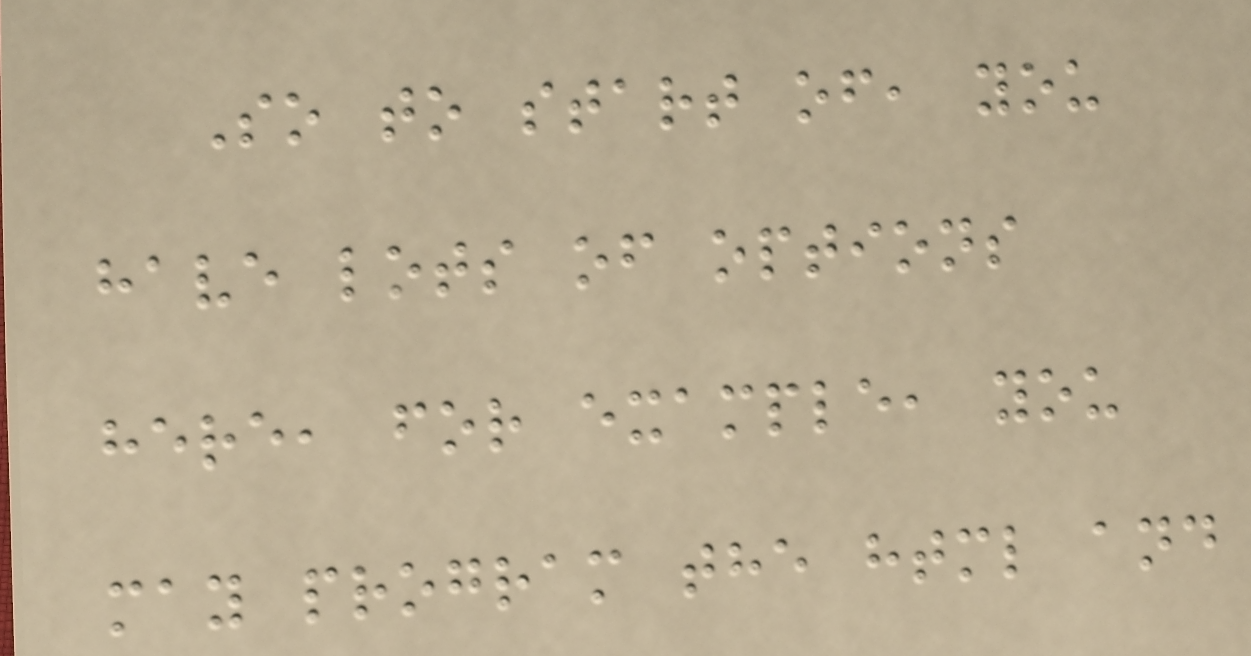So to start of, you
have lots of options
here, for example, you
may program the html and
